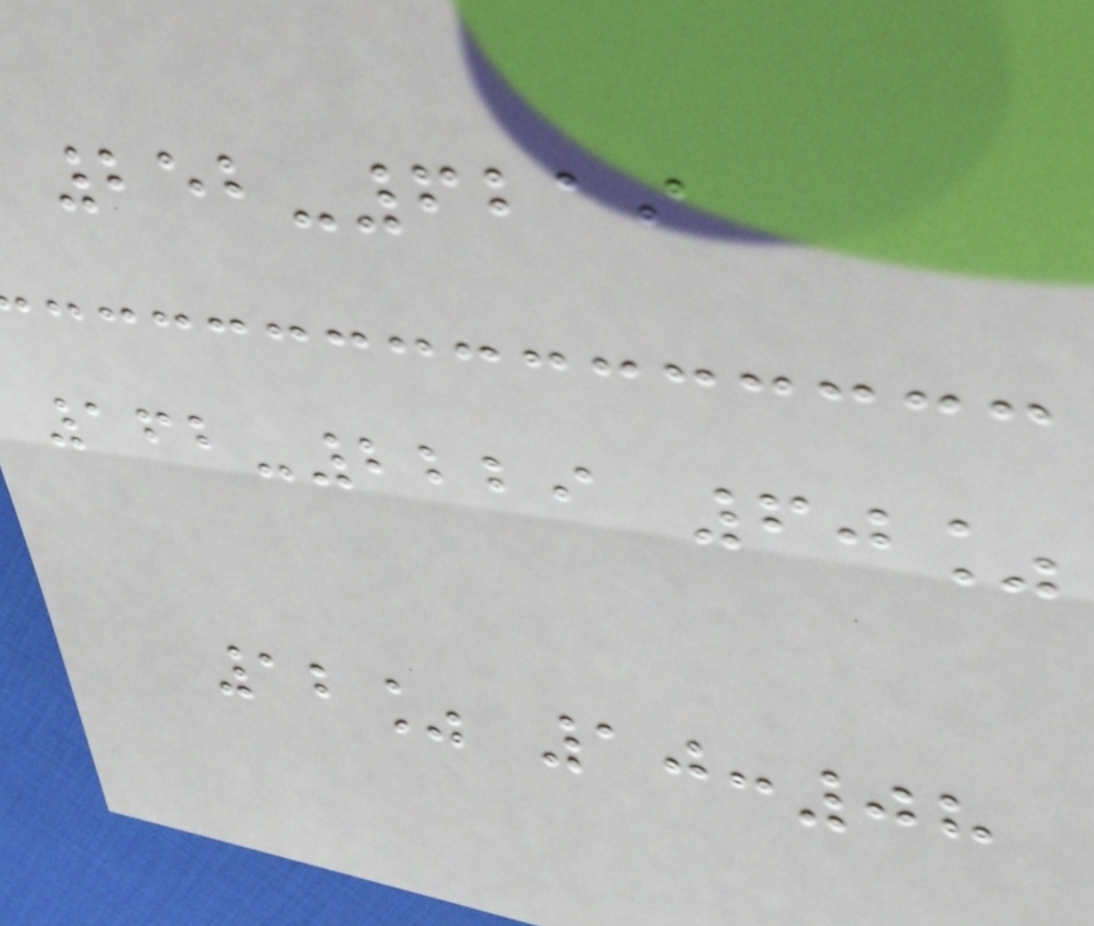252-6219
162-2229 60%
12% 10:08
